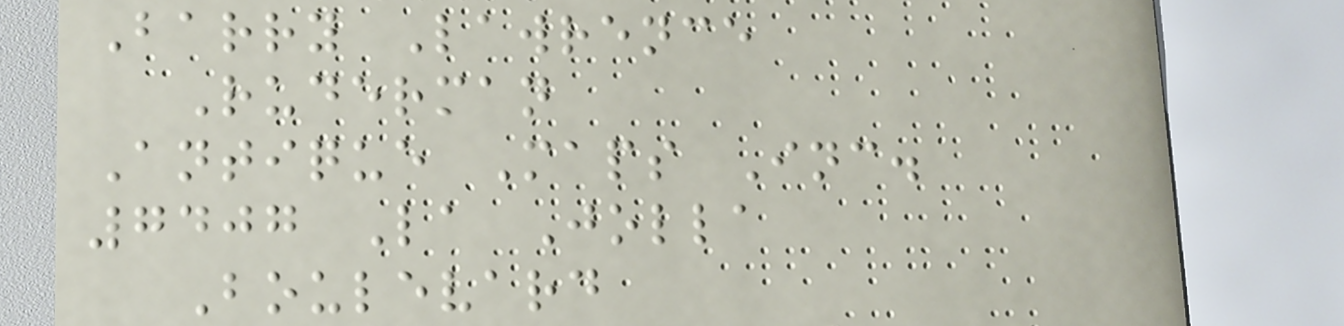Barry Lawrence
Ruderman
Antique Maps Inc.
7407 La Jolla
Boulevard
